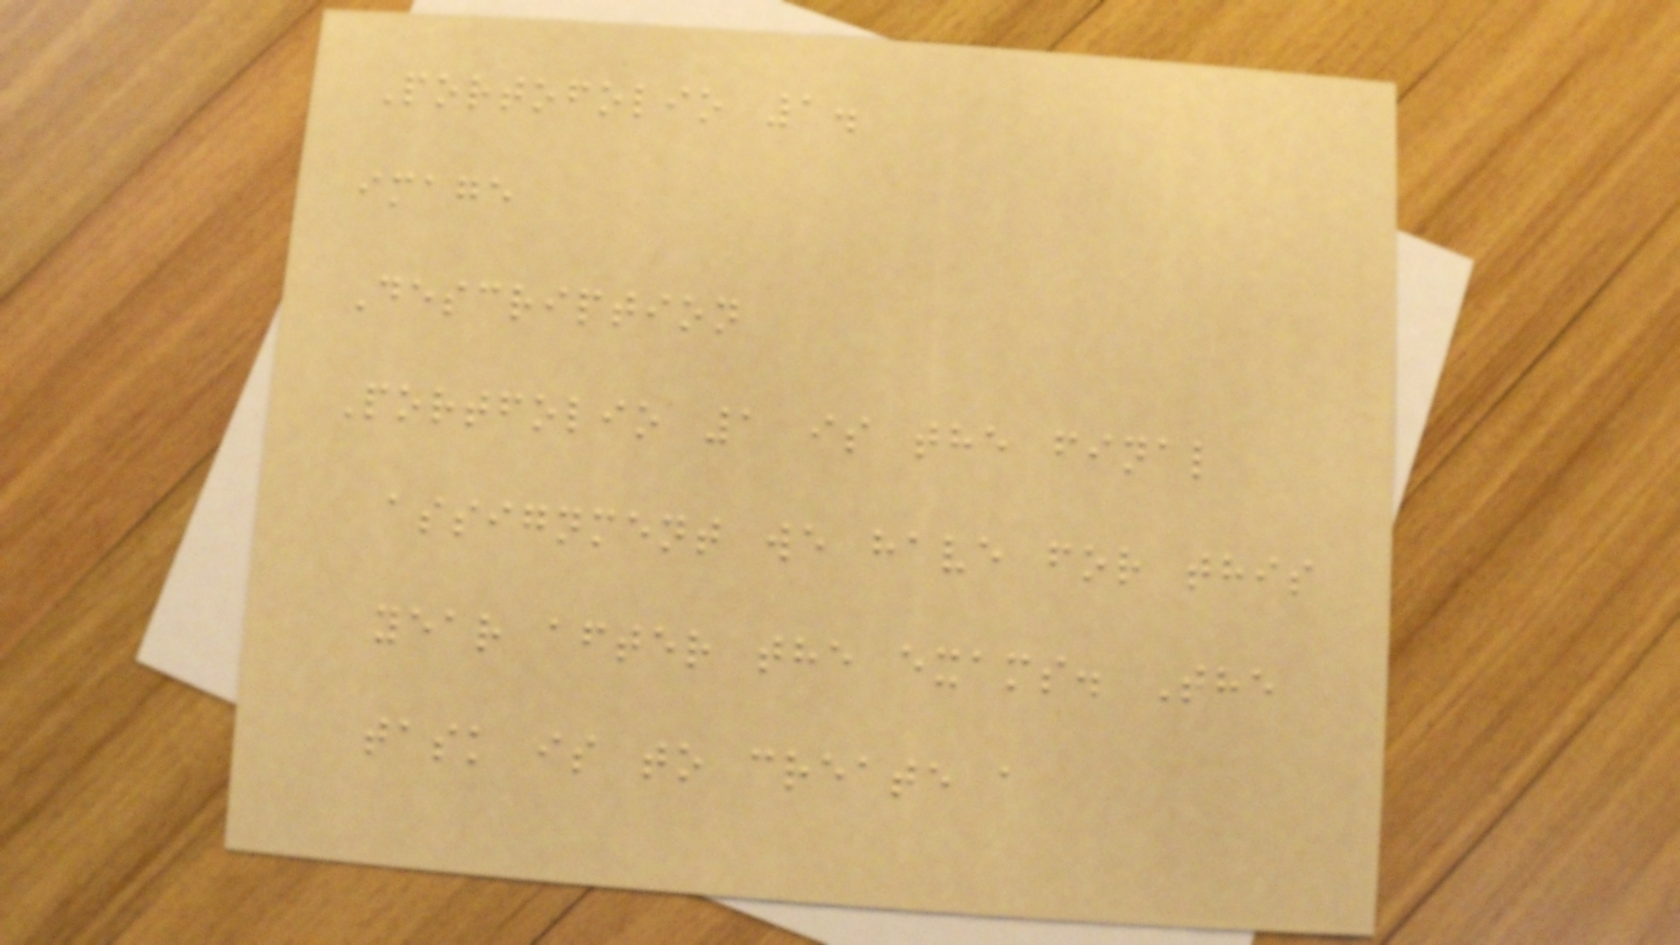Portofolio 1.
image
Description
Portfolio 1 is the final
assignment we have for this
year after the exams. The
task is to create a
